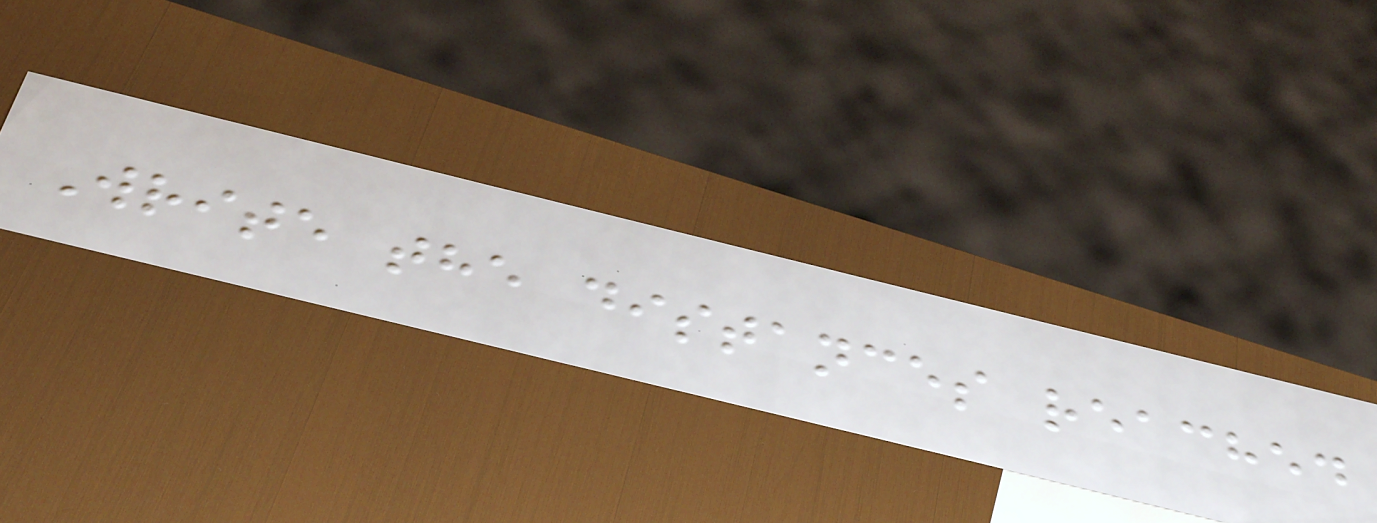Write the distances reached
